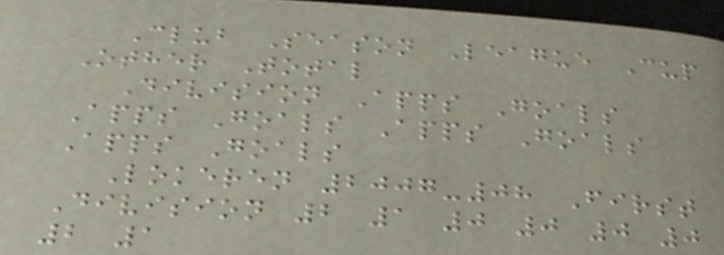Club Season League Cup
Other Total
Division Apps Goals
Apps Goals Apps Goals
Apps Goals
Lokeren 2007-08 First
Division 2 1 0 0 0 0
2 1
